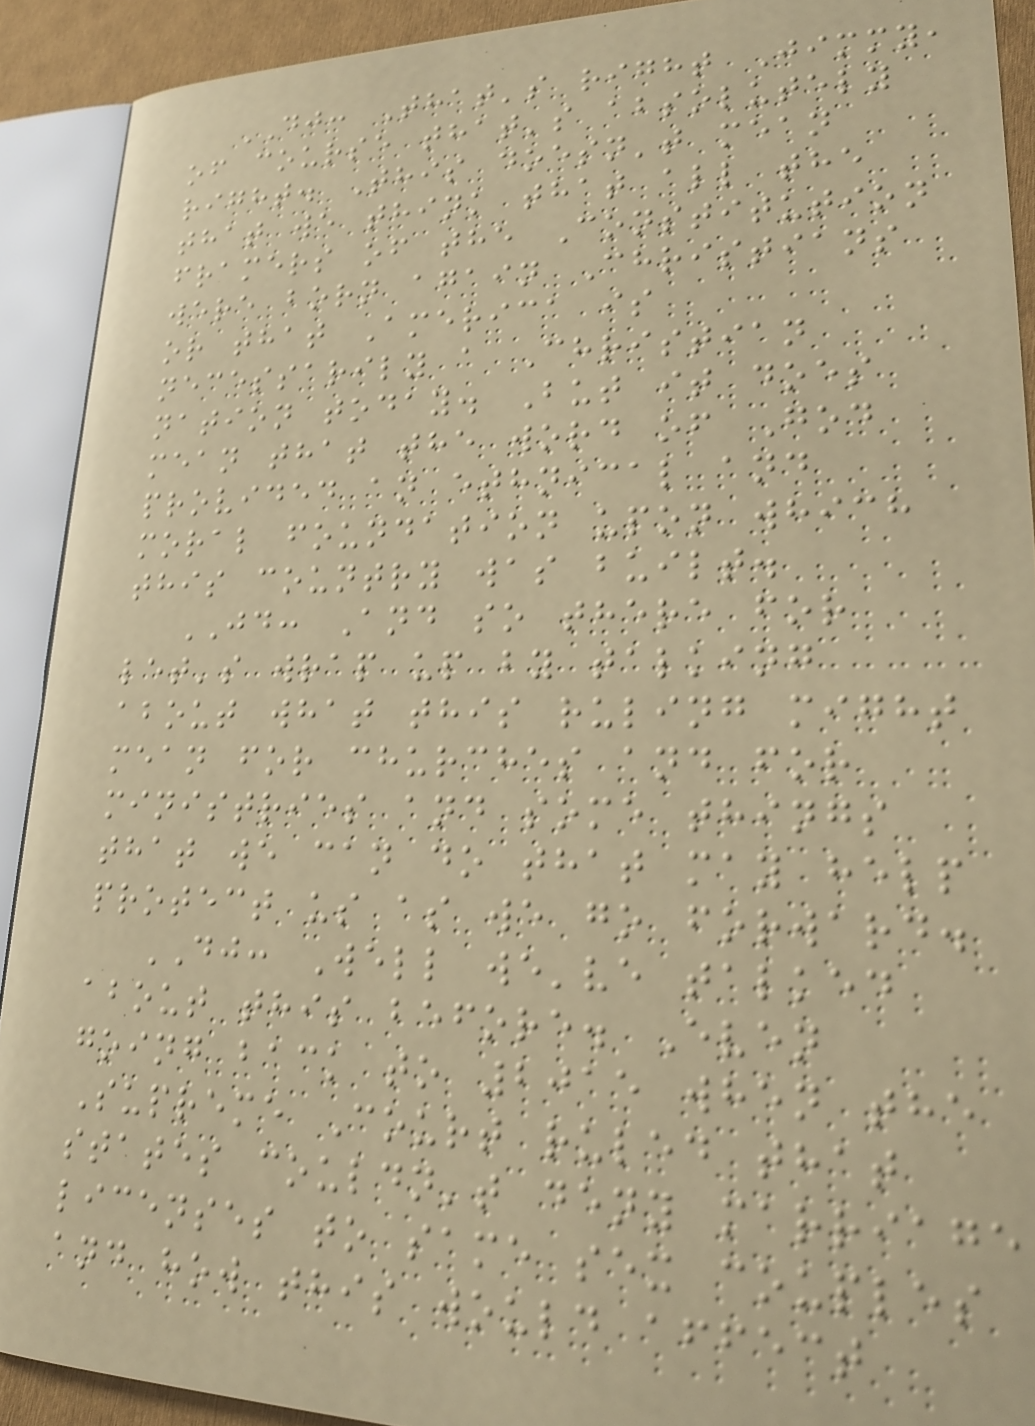DJ: That's right Jimmy,
of course that's absolutely
right. This doesn't mean
that we think that all the
framers of the Constitution
were born again Christians
or that America is
necessarily a Christian
nation today. But it does
mean that the word of God
provided an ethnical and
moral foundation upon which
this country was built.
JD: And so there for
let's wrap up by talking
about what this ruling might
mean for churches and for
ministries and some things
that we can do that may help
protect us as we go forward.
DJ: Well we've talked
about this before. Even
going back to 2015 when the
Supreme Court ruled that
states couldn't deny marriage
licenses to same sex couples
and how this would affect
